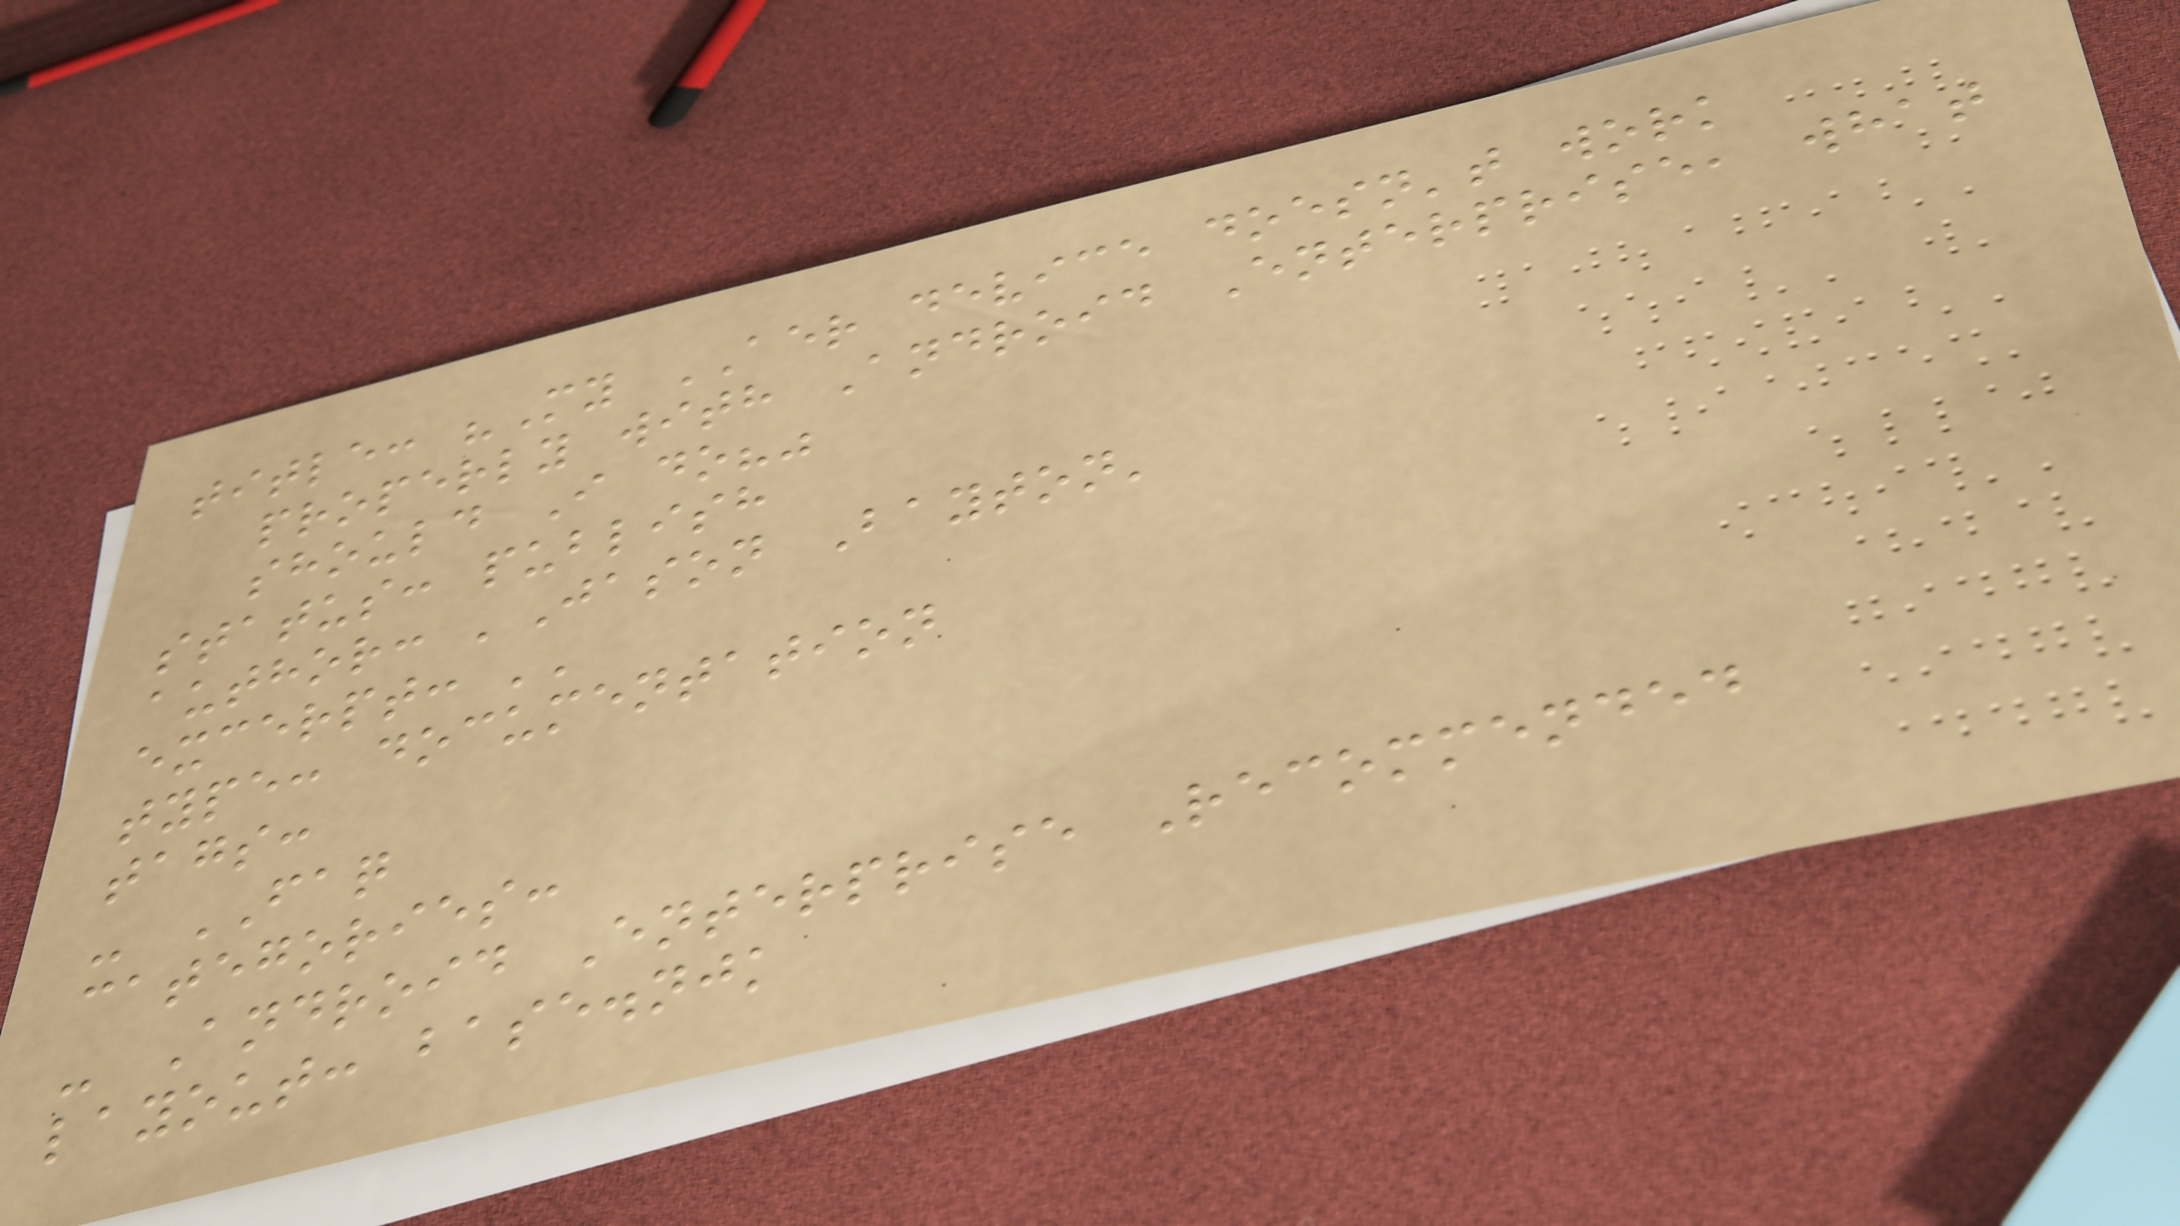title: "My AER device doesn't work
properly with Android Enterprise, what
should I do?"
status: publish
author: 'Jason Bayton'
excerpt: ''
type: documentation
tags:
- FAQ
categories:
- Android Enterprise Recommended
layout: base.njk
